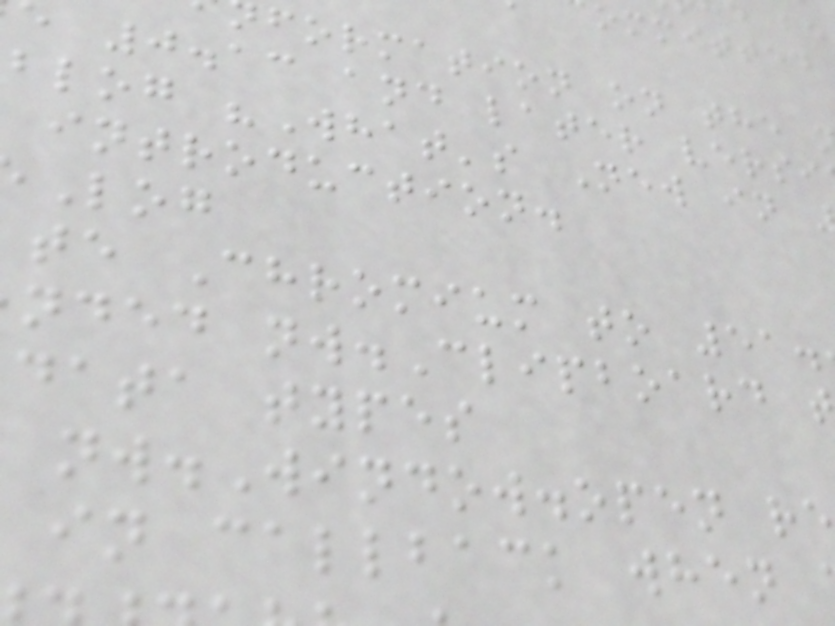formation on the
0.13 and later versi
blog "What's New in
introduction.
Log
te Chromium to 51.
nded nw.Clipboard
data types
nw.Window.open r
in callback when
